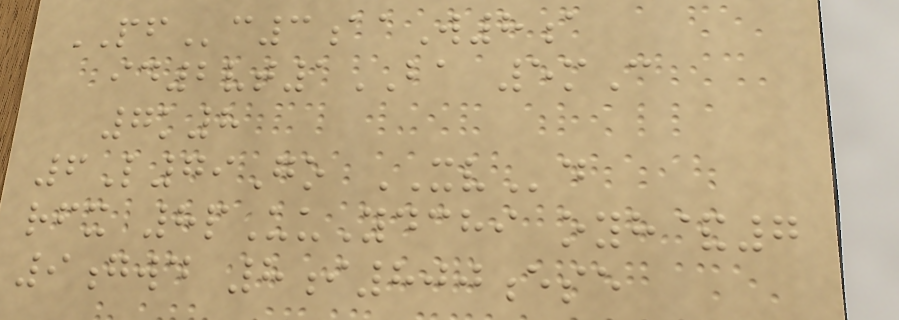PFc3aaW8a
id2vt1BA 5mC
7k8
6L79Go XVd
rfx 8pUuYdchi oyh&7
9gwd 8i800ese
